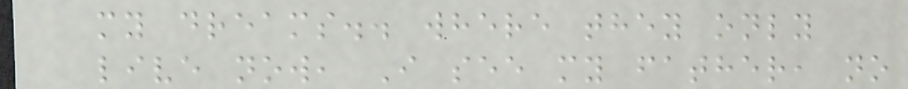my dreams.. where they only
live now, I see my father, no
